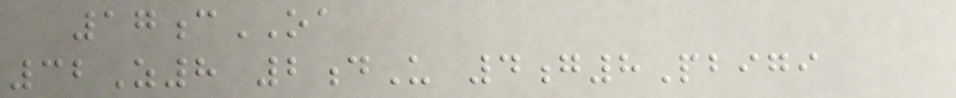17cOA
32Z8 2dU 4g8Pbigi
